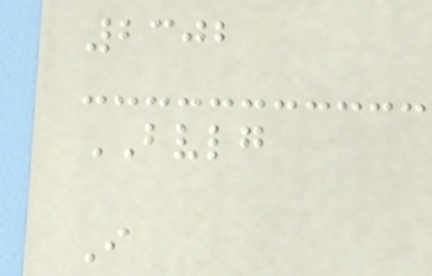2302
BVLG
I
